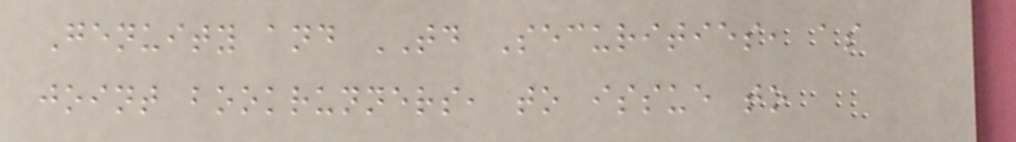Genuity and TD Securities, as
joint bookrunners, to issue to
